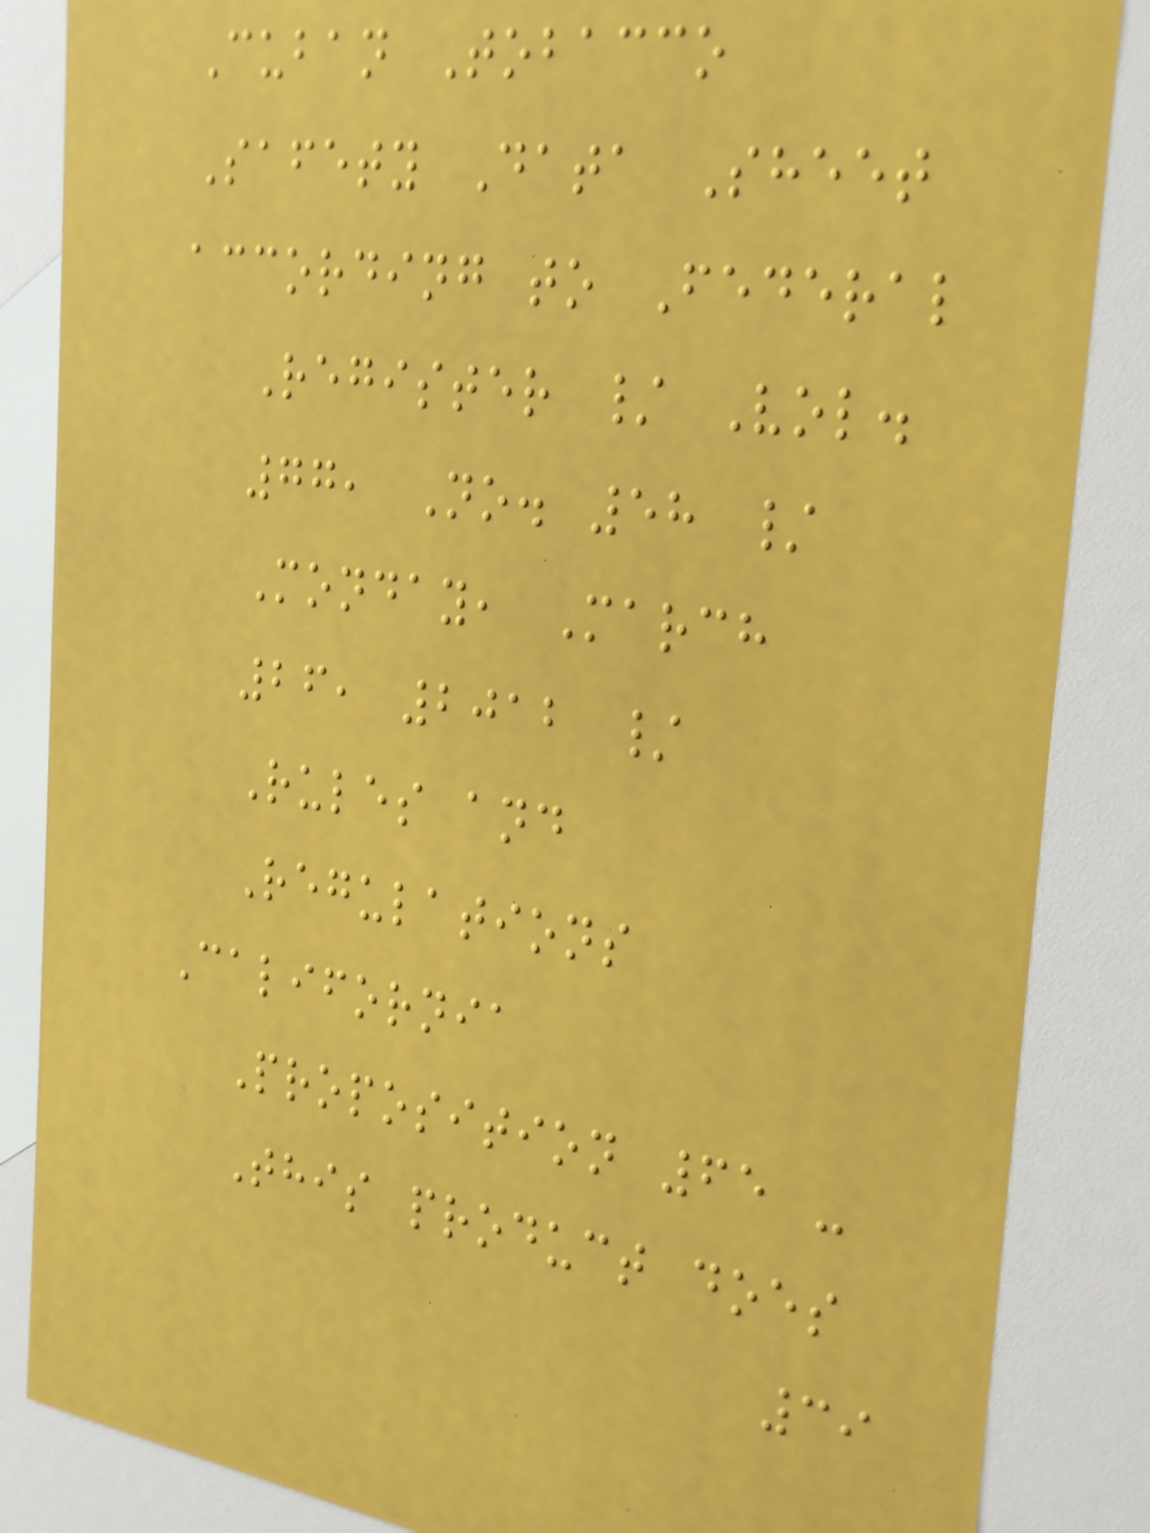Cuban Tobacco
Safety Data Sheet
according to Federal
Register / Vol.
77, No. 58 /
Monday, March
26, 2012 /
Rules and
Regulations
California
Proposition 65 -
This product does
39
